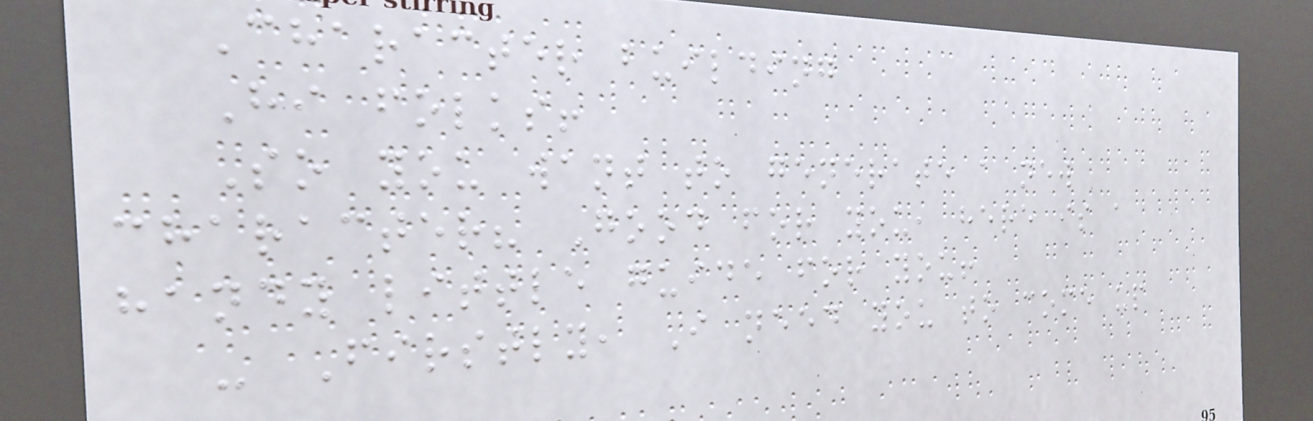Character building
Hi folks!
So you want to generate a new
character? Good for you, here is a
handy little guide for you!
- Firstly, I need you to come up
